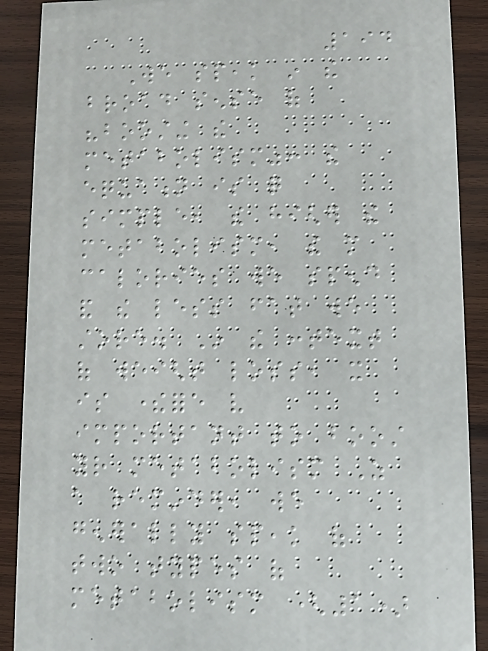194
We speak in the
broad sense of
"boosting the
metabolism": the
equation is quite
simple, the higher the
metabolism, the more
calories we spend
and the less fat we
store. In the context
of weight loss, it
is therefore very
important to boost
your metabolism As
a reminder, we
generally speak of
two types of
metabolism (1)
